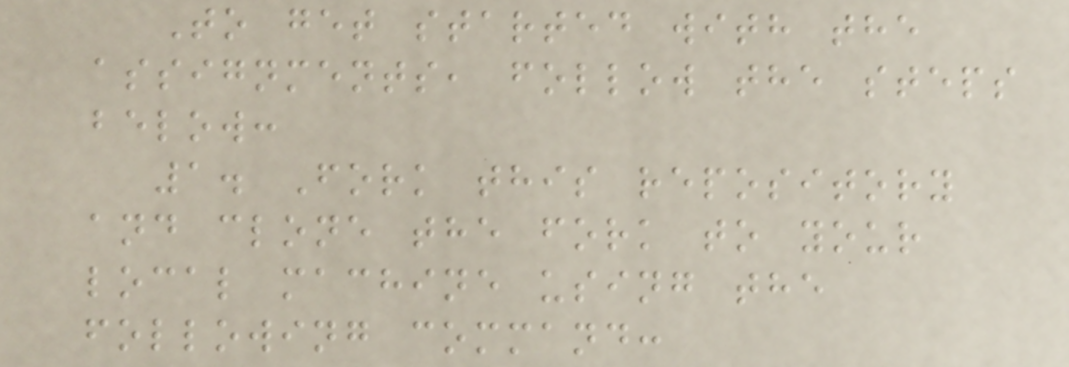To get started with the
assignments, follow the steps
below:
1. Fork this repository
and clone the fork to your
local machine using the
following command:
